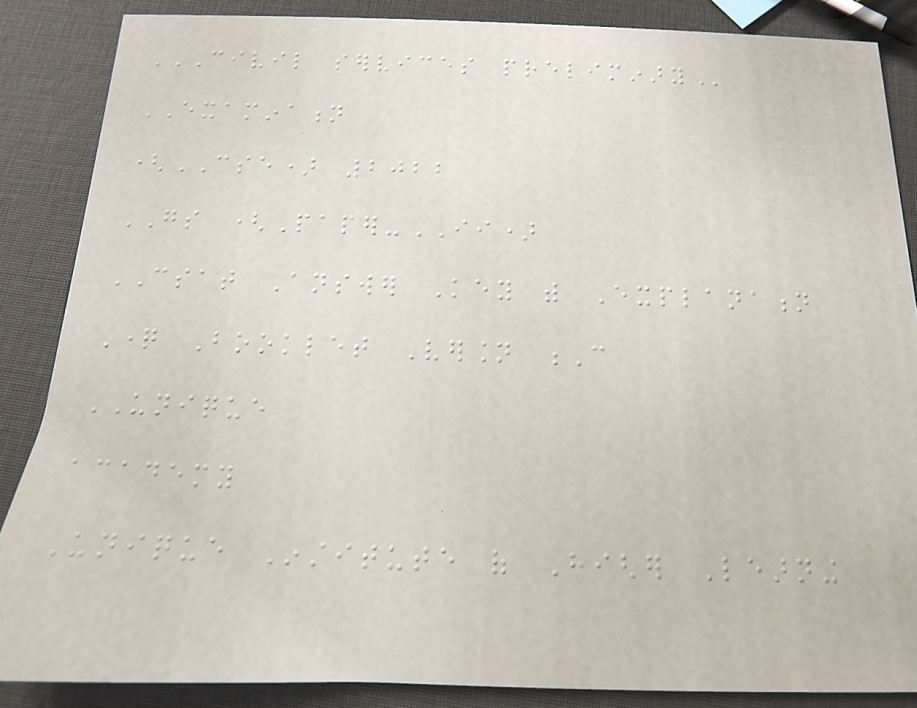CIVIL SERVICES PRELIMINARY
EXAMINATION
(CSE) 2022
GS (Paper-II)
CSAT Answer Key with Explanation
Question Booklet Version C
UNIQUE
academy
Unique Institute of Higher Learning
